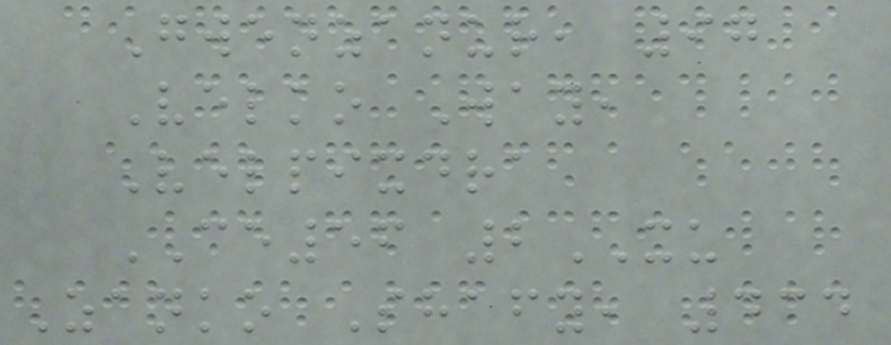Gwenzanur, 97
Velko Way,
Velpixdra
CE56 2XU
Zanko Shafy, 434
